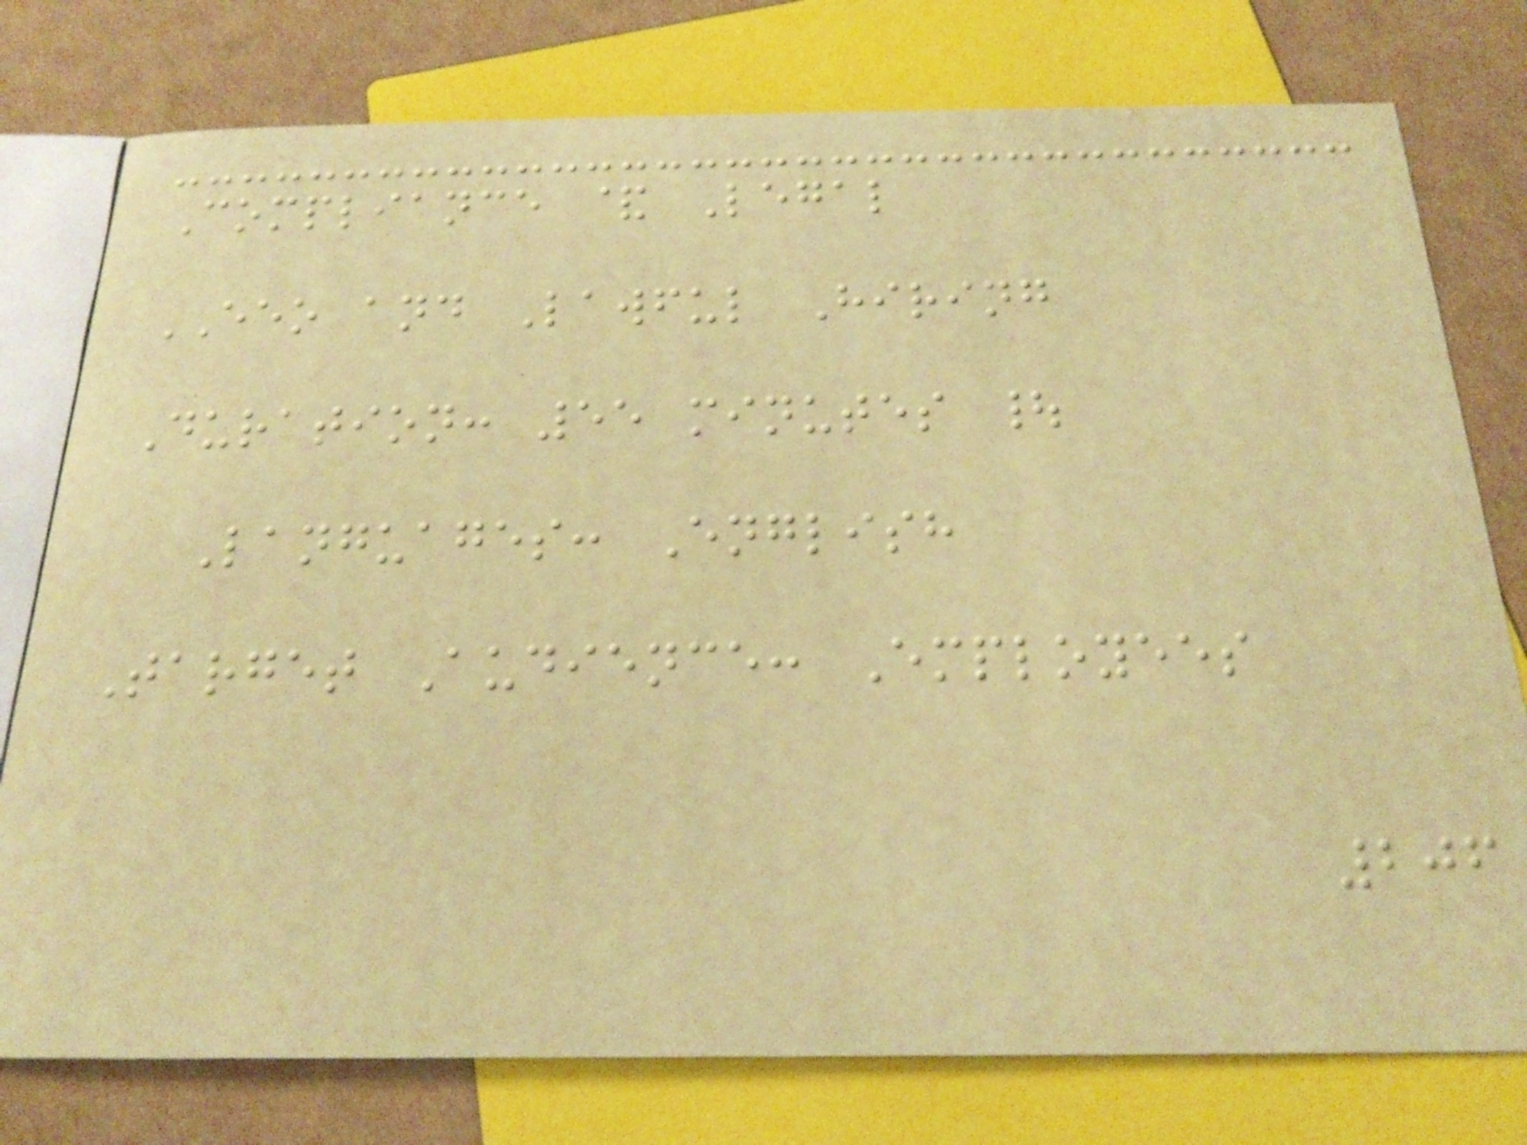Compliance & Legal
EEO and Lawful Hiring
Duration: 55 minutes |
Languages: English
Target Audience: Employees
206
